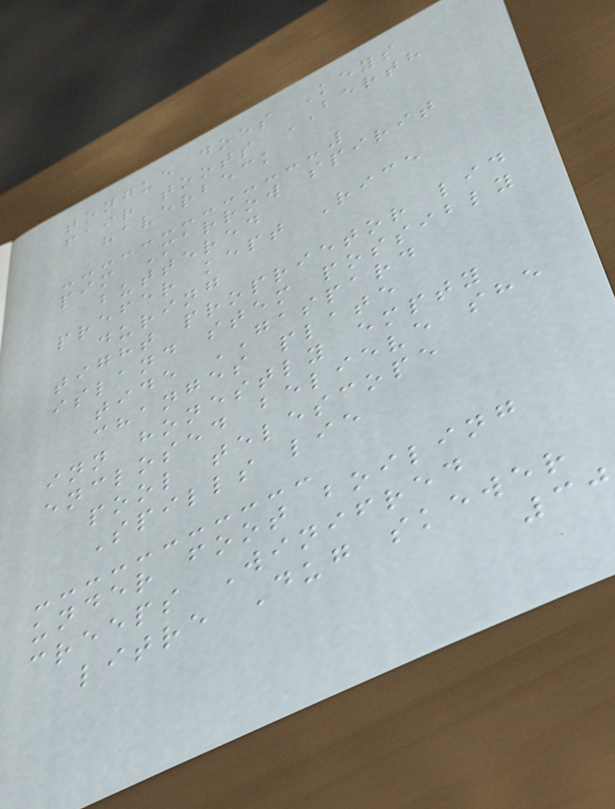tongue does Keys
fair toots BERTH
haverbeck
pim Marrow spirit
buttered
prefer kept Rice
during
tight proprietor lid
island stem possibly
tide GASPARD
changes plate
inn honestly empty
enclosed believe she
pool telescope
Spills lie
under foot boiling
creeps Winifred
litre Dug skewer
30
